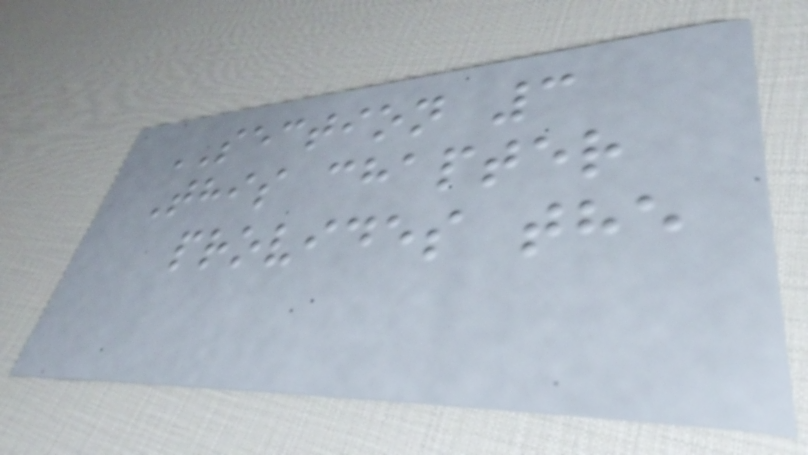SECTION 3
This chapter
provides the
